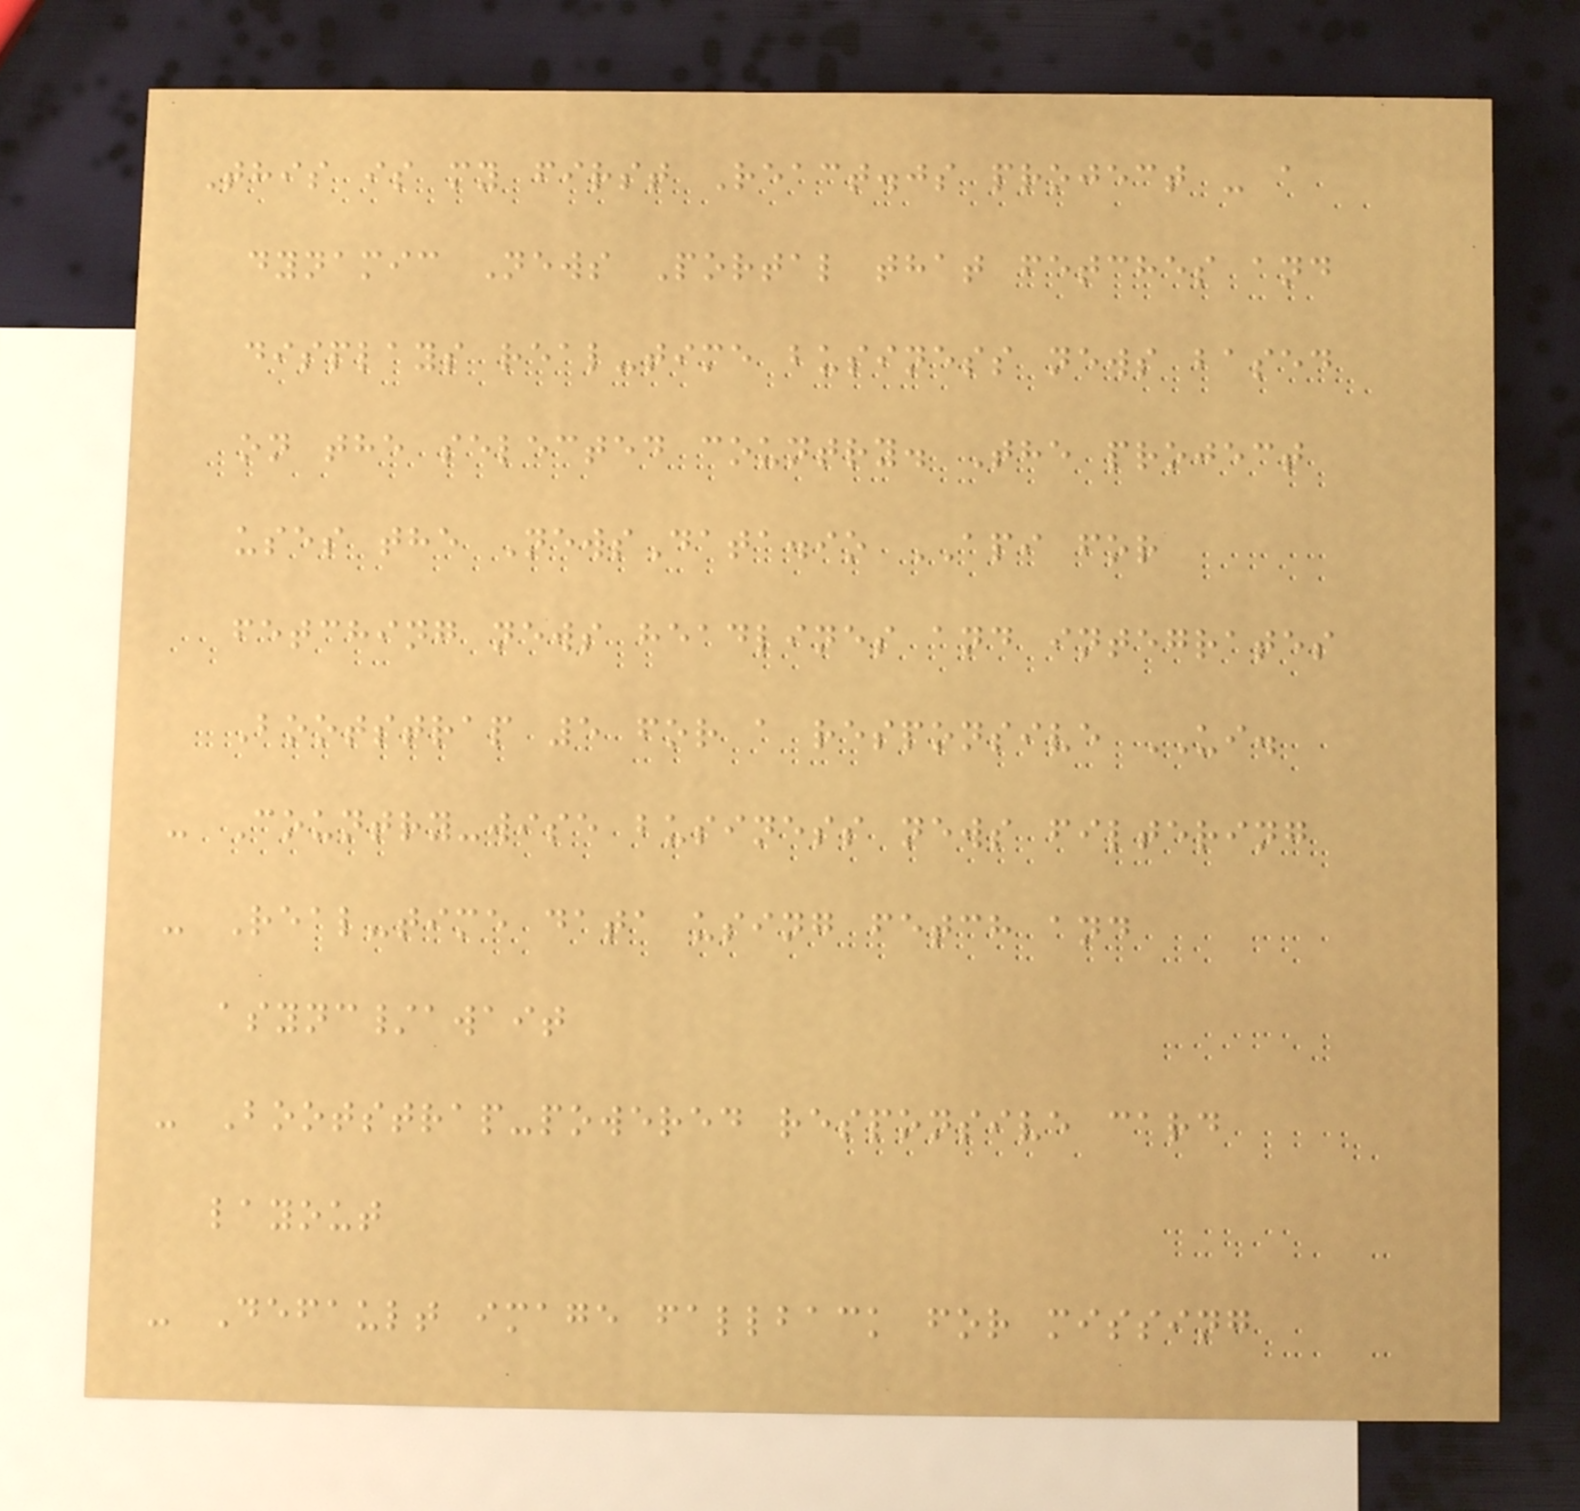This is my first React.js project - a
dynamic News Portal that fetches and
displays real-time business news based
on the selected country. The project
uses the NewsData.io API for
fetching news headlines and integrates
Bootstrap 5 for a responsive UI.
- Country-wise business news filtering
- Real-time data using fetch and
async/await
- Bootstrap-powered responsive card
layout
- Default image fallback for missing
